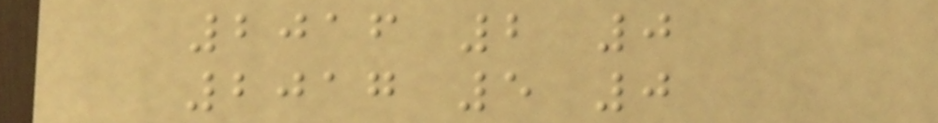2016 2 0
2017 5 0
